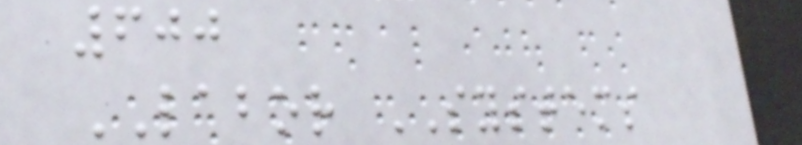600
LABOR SYSTEMS
